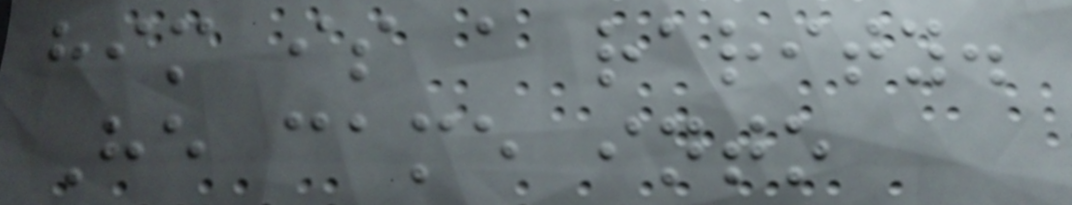him is a rarity.
He came into
